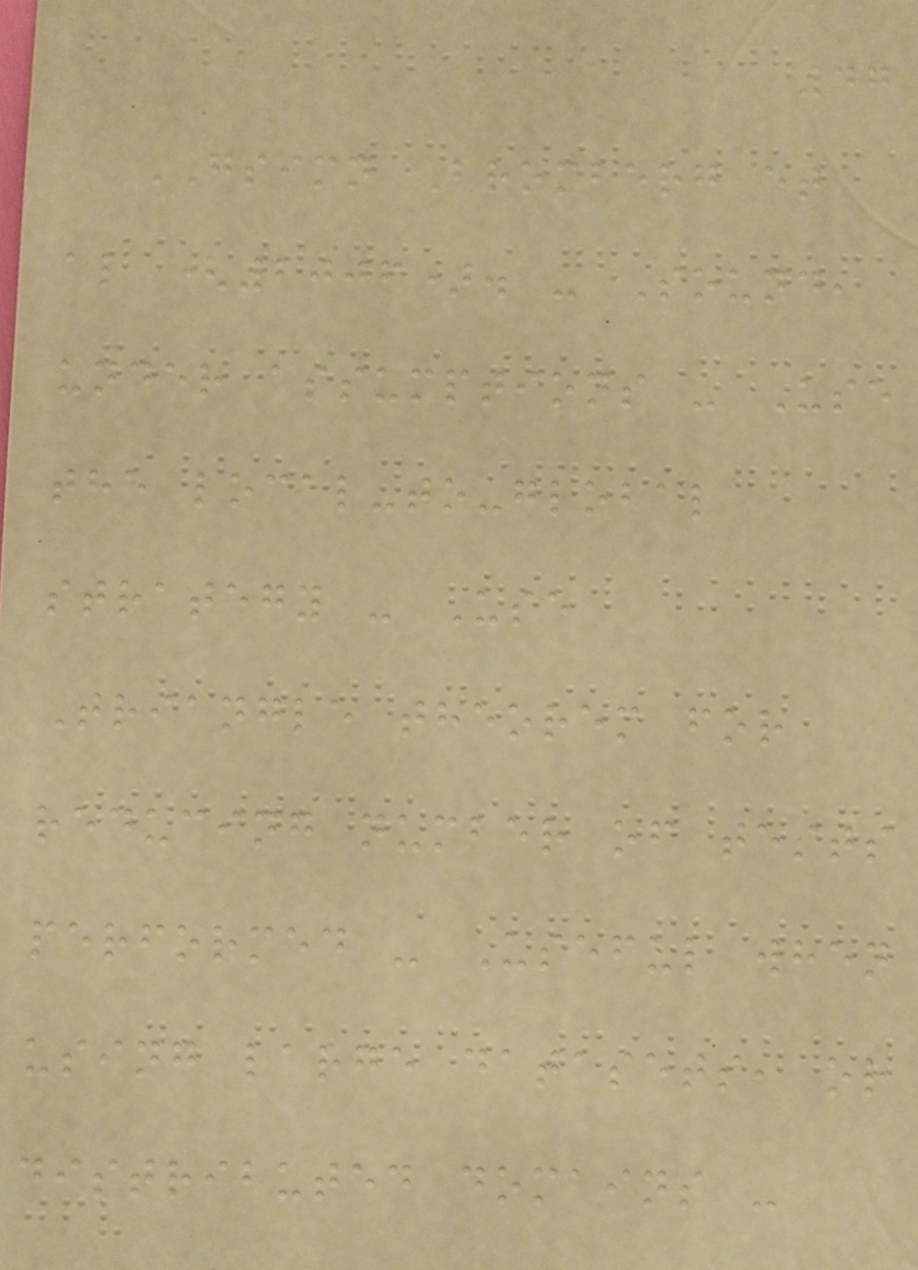47
GSIMN Bromberg et
al (2006). - Sound,
under assumptions - Use
the local-to-global
strategy - Use
Triangle theorem for
reducing number of tests
performed - Useful when
using large datasets, or
distributed domains -
